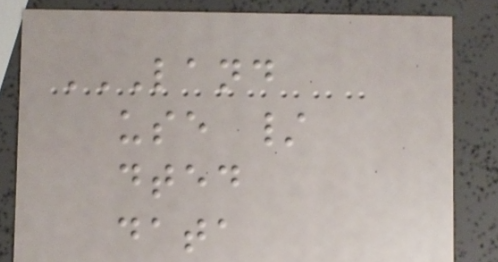LAND
USE /
DTED
DATA
